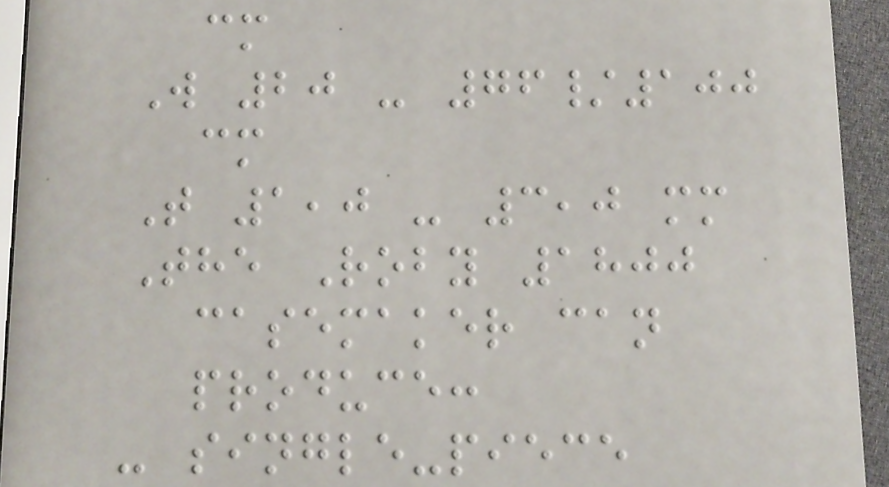cm
W 20 - 76/100
cm
T 1,0 - 3,0 mm
The Roby 1800
casemaker can
produce:
- single-piece
